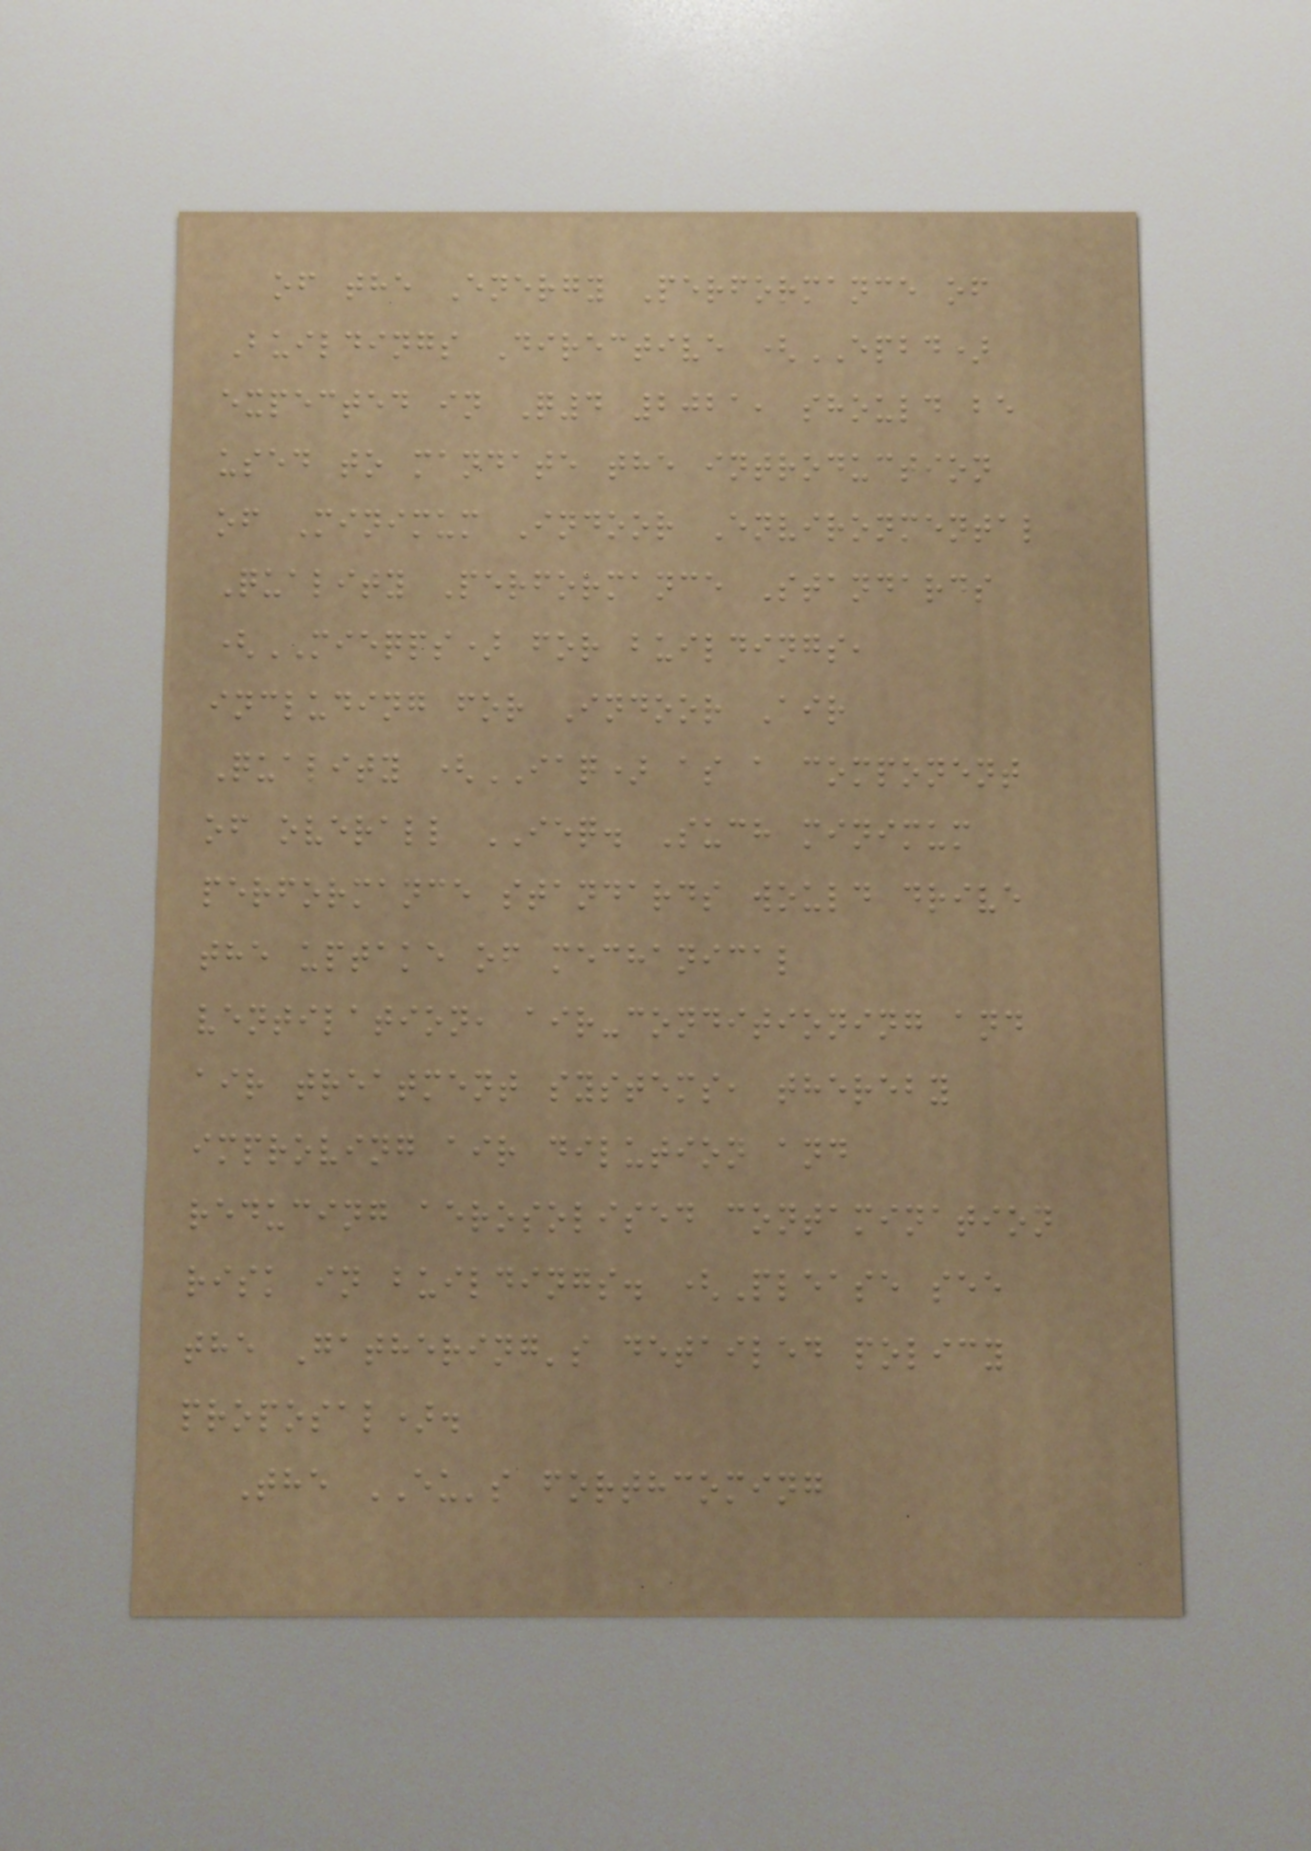of the Energy Performance of
Buildings Directive (EPBD)
expected in Q4 2021, should be
used to mandate the introduction
of Minimum Indoor Environmental
Quality Performance Standards
(MIEQPS) for buildings,
including for Indoor Air
Quality (IAQ) as a component
of overall IEQ. Such minimum
performance standards would drive
the uptake of mechanical
ventilation, air-conditioning and
air treatment systems, thereby
improving air dilution and
reducing aerosolised contamination
risk in buildings. (Please see
the Gathering's detailed policy
proposal).
The EU's forthcoming
